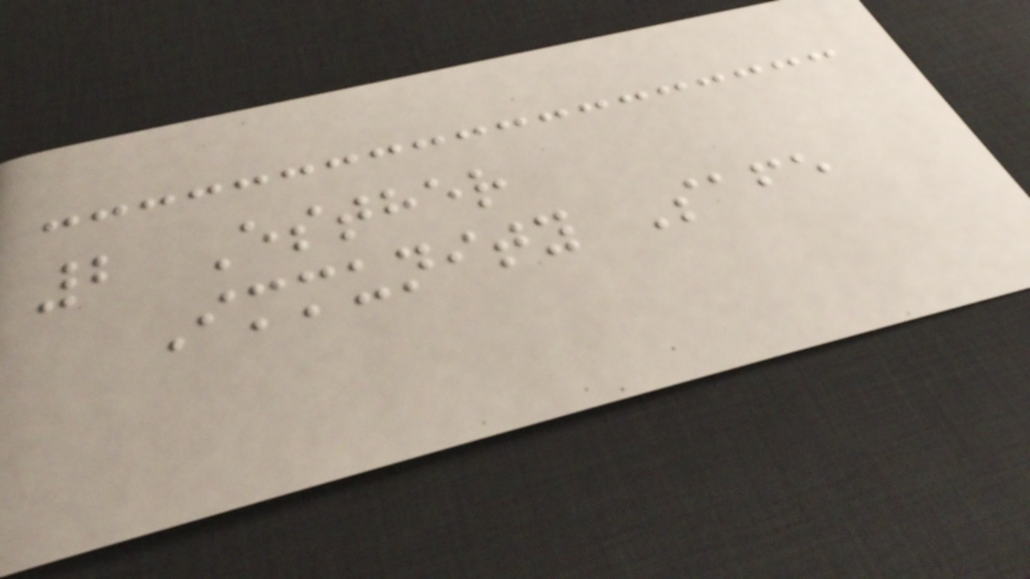2 Esther
Immunity Safe
